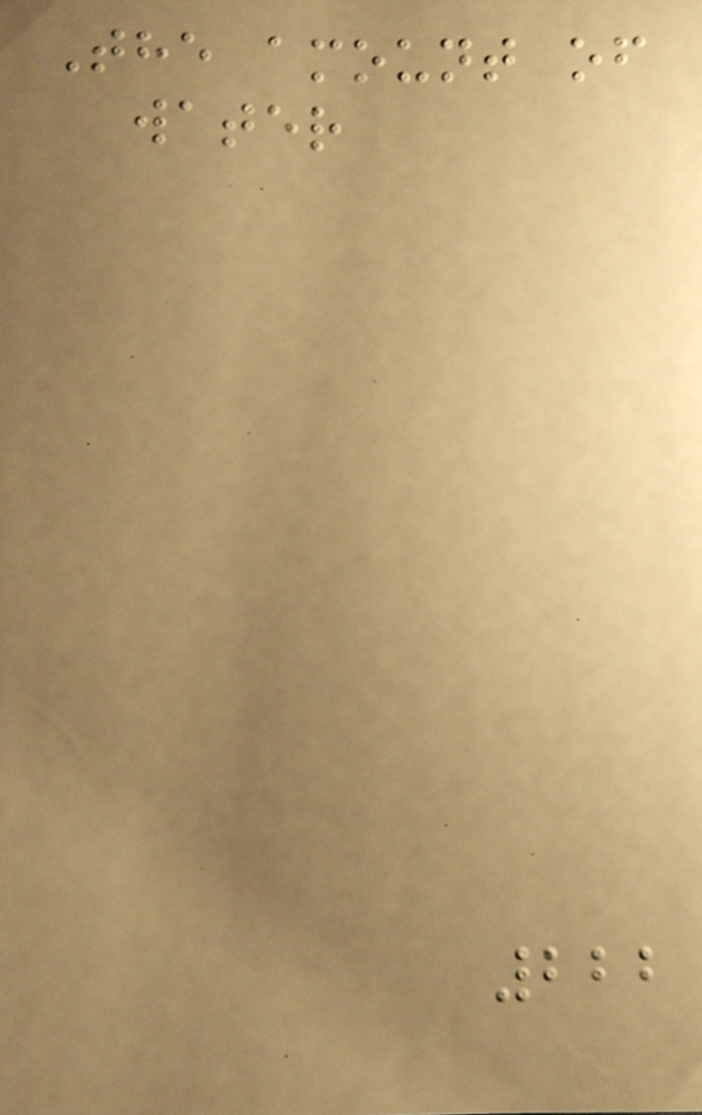The amount of
water
222
